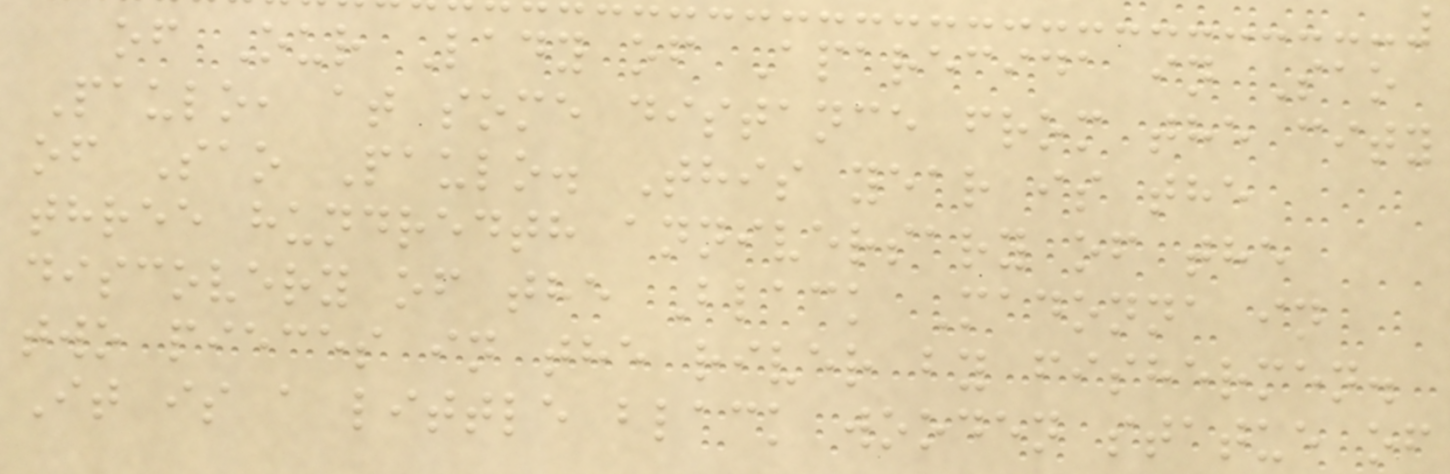of Our Lady of Aparecida in Sao
Paulo, at some distance from the city
of Sao Paulo. This year is the
three hundredth anniversary of the
discovery of the Black Madonna in
two pieces in the river by fishermen.
It is a little black wooden statue of
